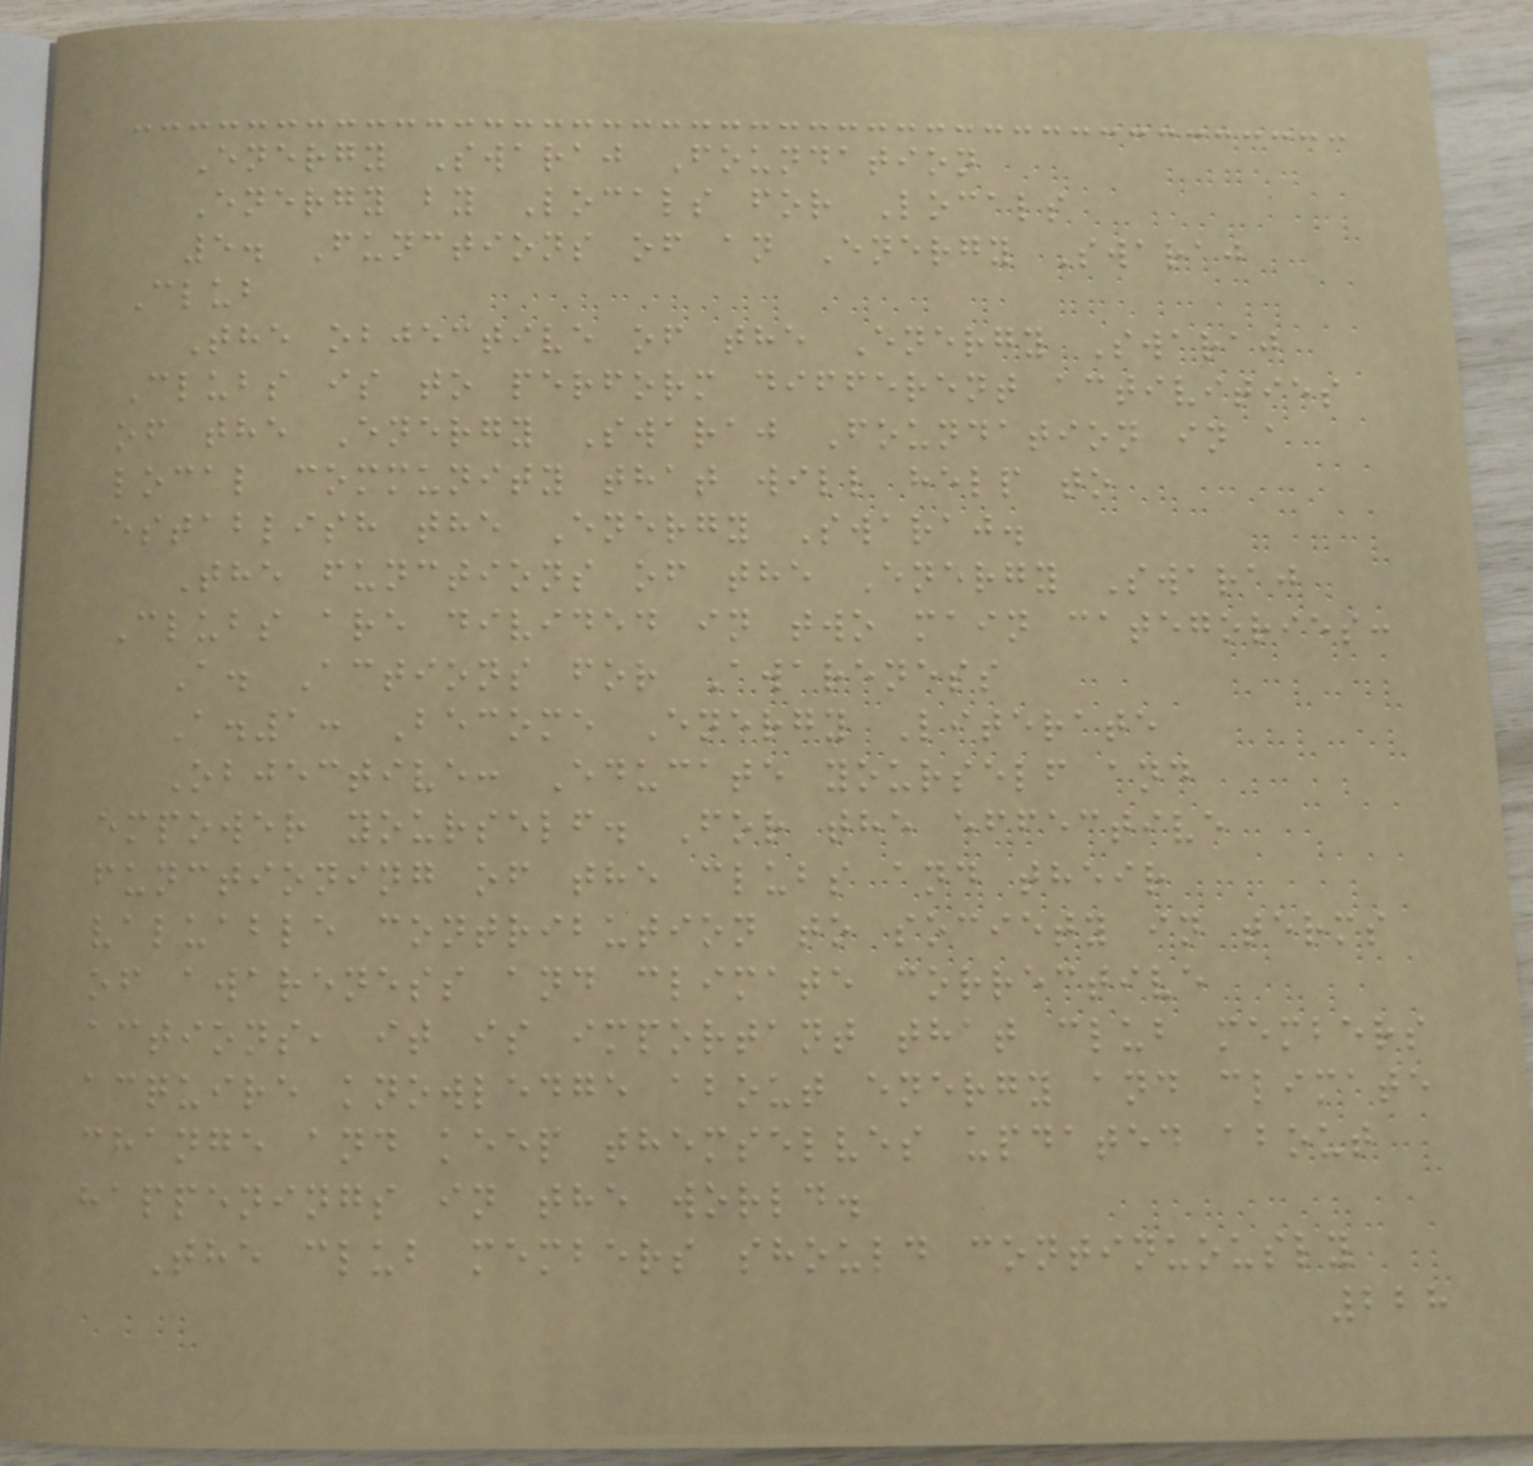Energy Swaraj Foundation
Energy by Locals for Locals
5. Functions of an Energy Swaraj
Club
The objective of the Energy Swaraj
Clubs is to perform different activities
of the Energy Swaraj Foundation in a
local community that will help to
establish the Energy Swaraj.
The functions of the Energy Swaraj
Clubs are divided in two main categories:
A. Actions for Awareness
A.1: Become Energy Literate
Objective: Educate yourself and
empower yourself. For the effective
functioning of the clubs and their
valuable contribution to society in terms
of awareness and climate corrective
actions, it is important that club members
acquire knowledge about energy and climate
change and keep themselves updated about
happenings in the world.
The club members should continuously
228
